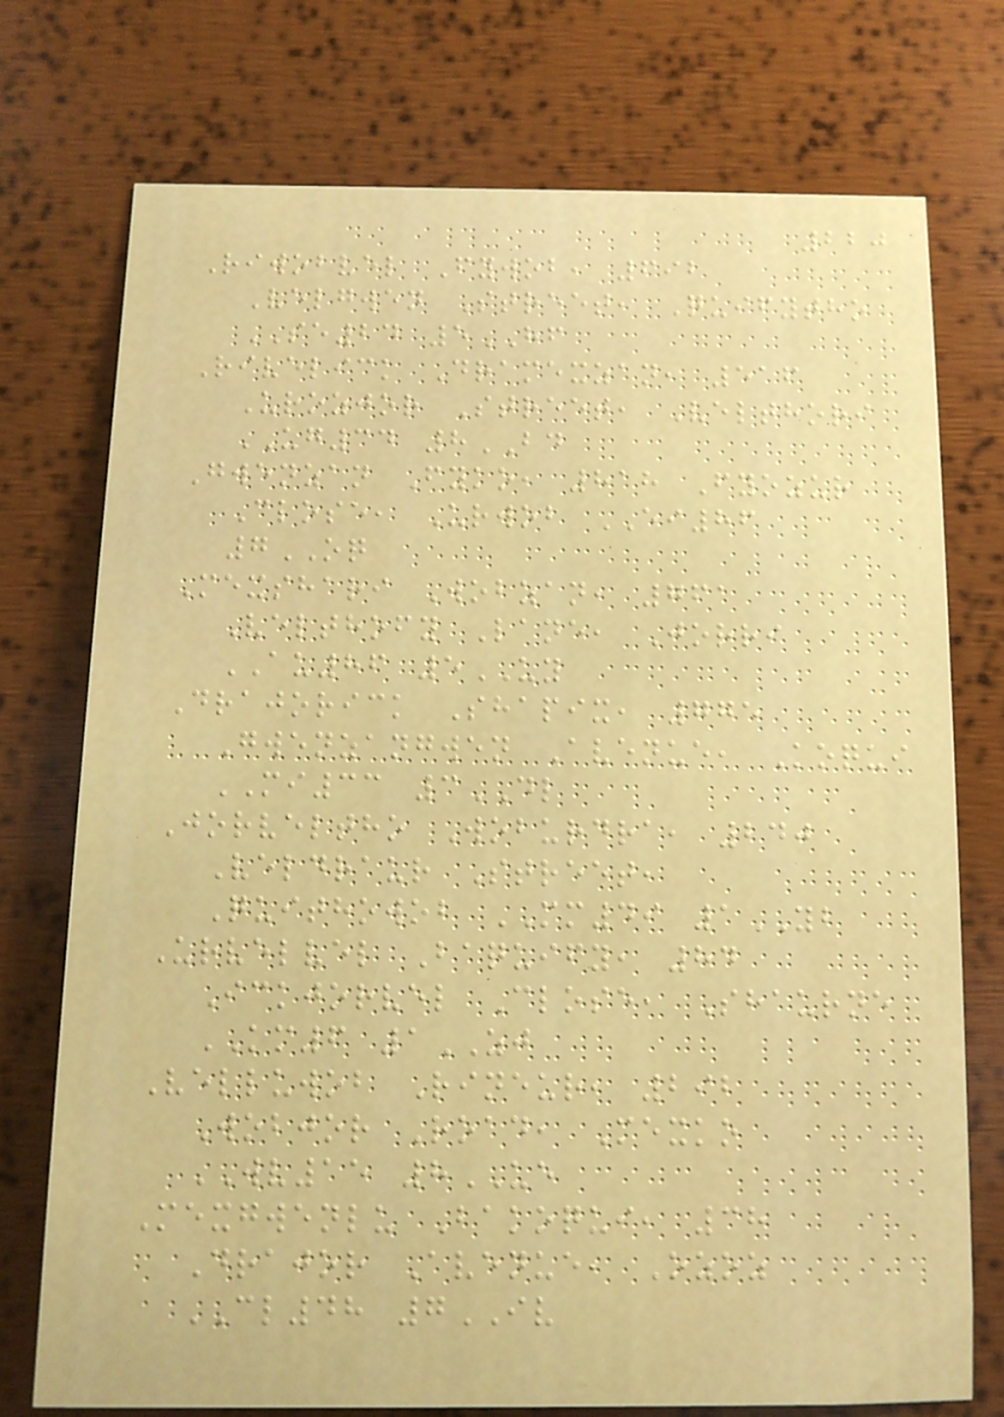220
Riwobvel Fywob, 692
Velgwen Street, Quifytho
SE24 5HF
Rivelick Dramexzan, 516
Urozjor Street, Velthori
UG34 8BD
Gwenzan Fyko, 818 Fyozur
Close, Urwob EI86
7OQ
Mexshari Wobzan, 761
Velthofy Lane, Jorri
AU86 5UY
Drajorick Shapix, 775
Gwenzangwen Avenue, Koqui
MI33 3DL
Jorveltho Woburdra, 240
Veldraur Street,
Quithowob MM49 1YB
Urvelvel Baquify, 84
Ickjorvel Close, Shaurne
KM6 1ZJ
Velluwob Rineur, 292
Wobjor Road, Mexko
WV15 8UE
Mexgwenlu Bakoqui, 38
Drajor Avenue, Ozoz
CL48 7IV
